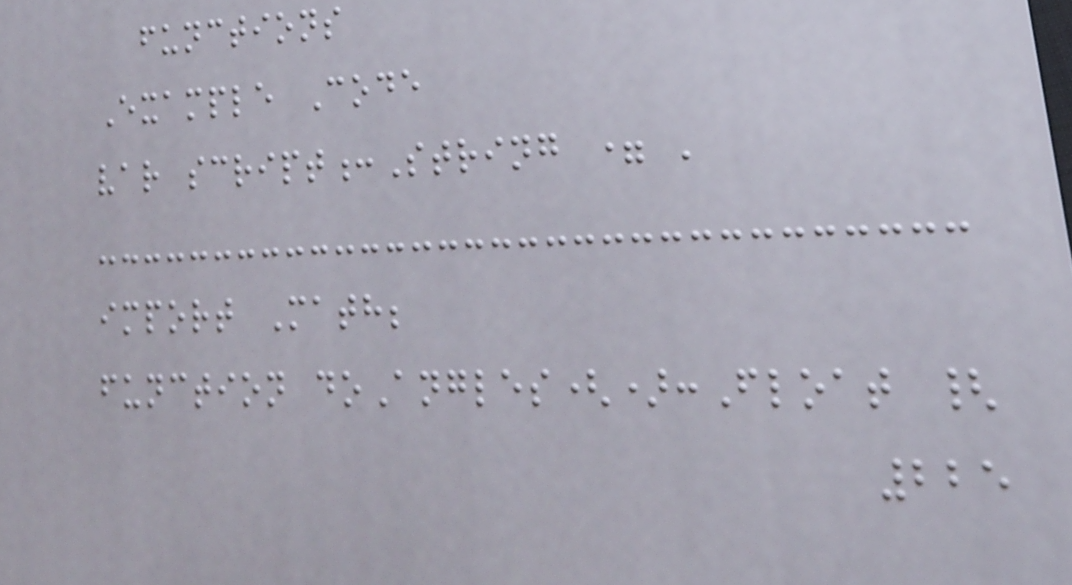functions
Example Code
var script:String = '
import Math;
function doAngles():Float {
225
